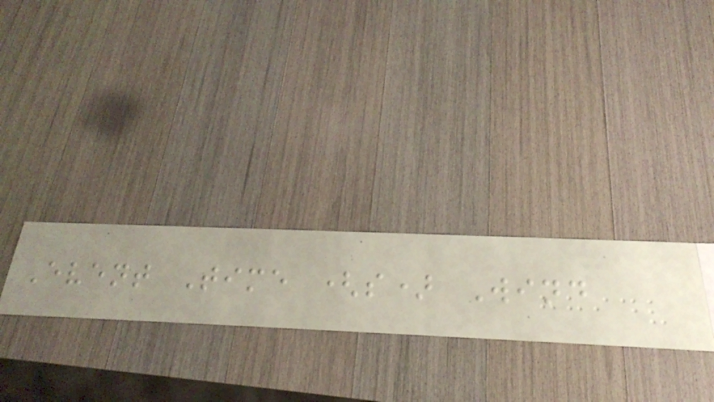Event Time (s) Wind
